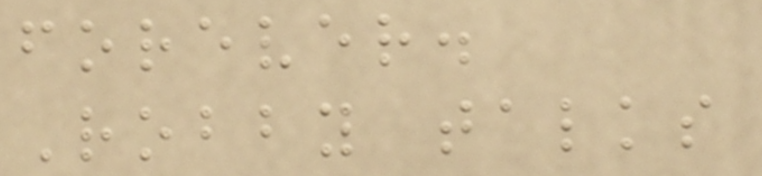forever.
Robby talks
